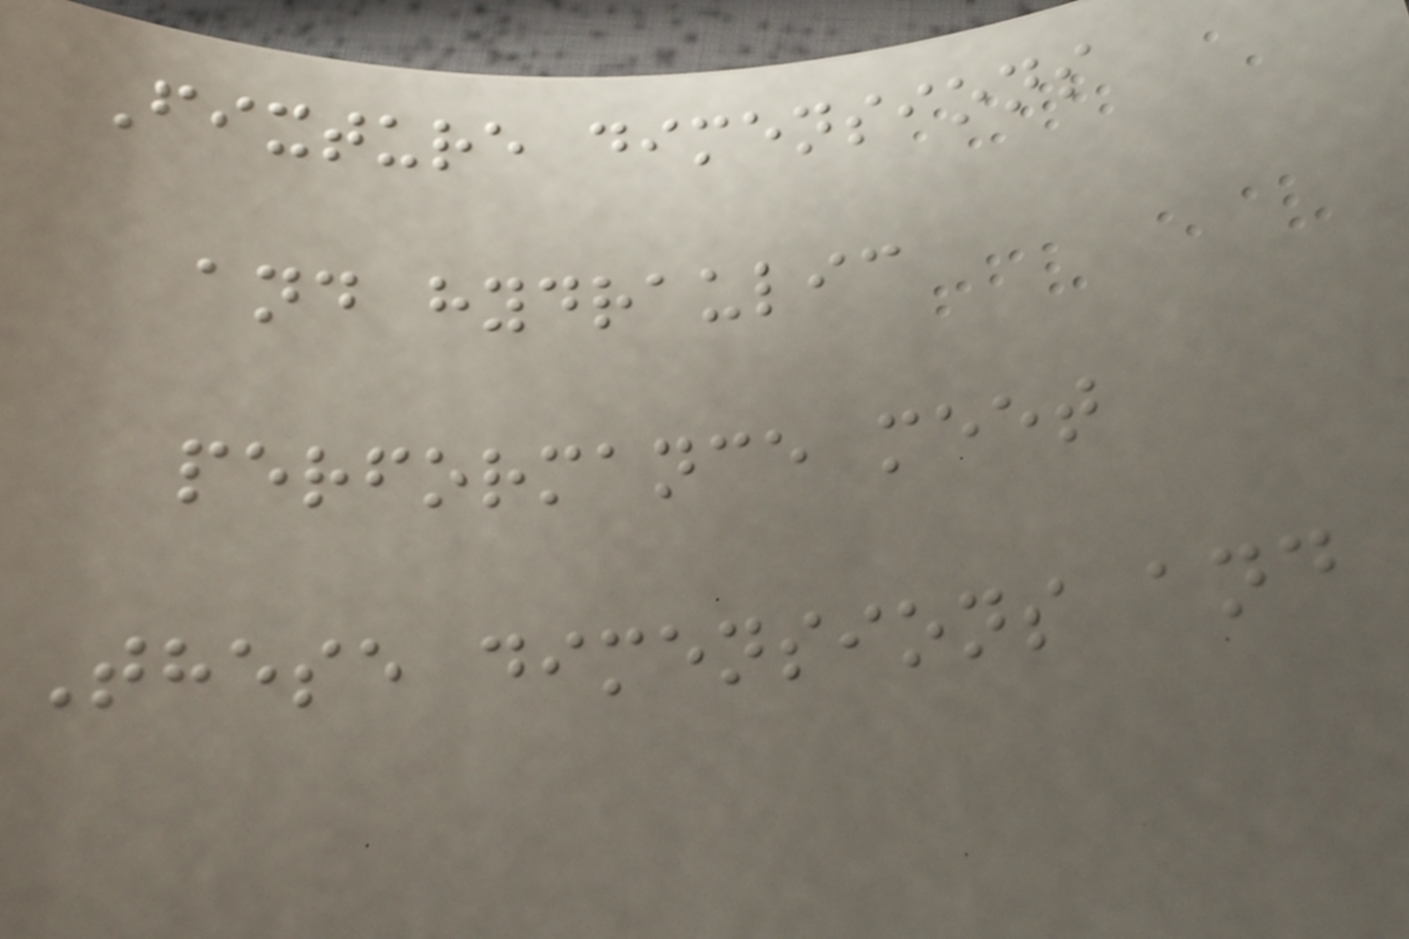Fixture dimensions
and hydraulic
performance meet
These dimensions and
